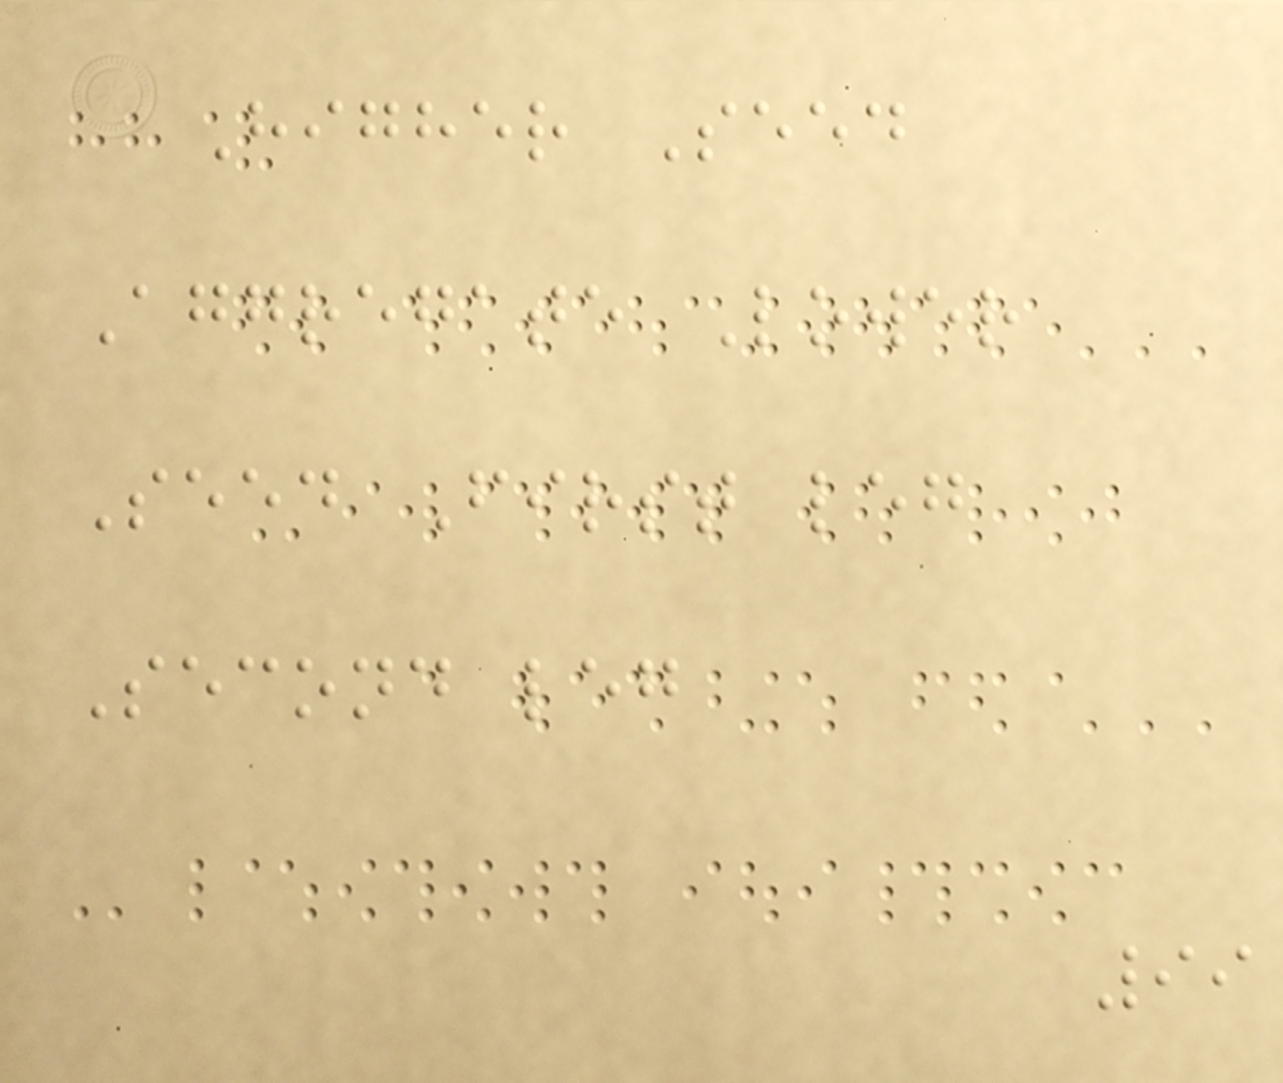Higher Seed
Aggregate Lower
Seed First leg
Second leg
99
